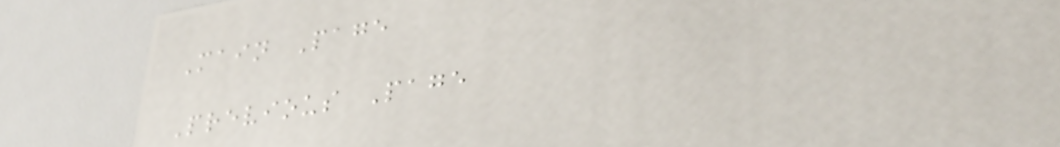Main Page
Previous Page
